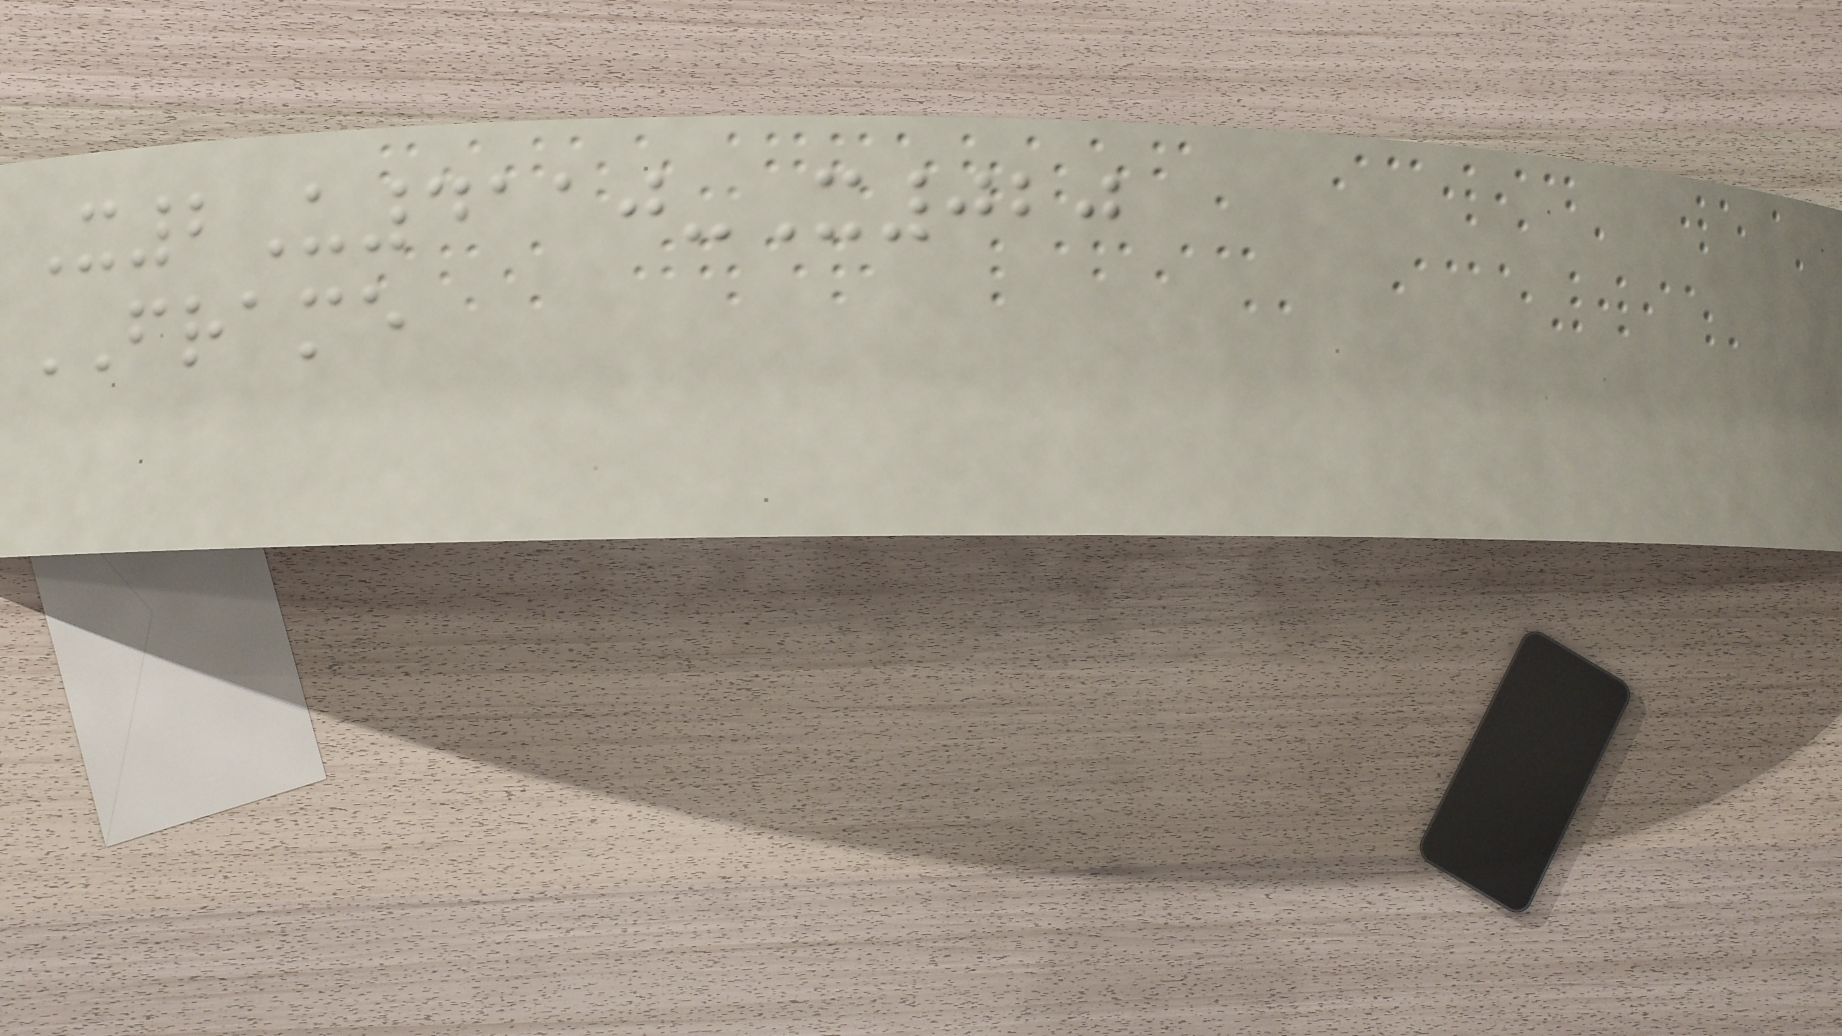X2U4110-X020
FRAME
